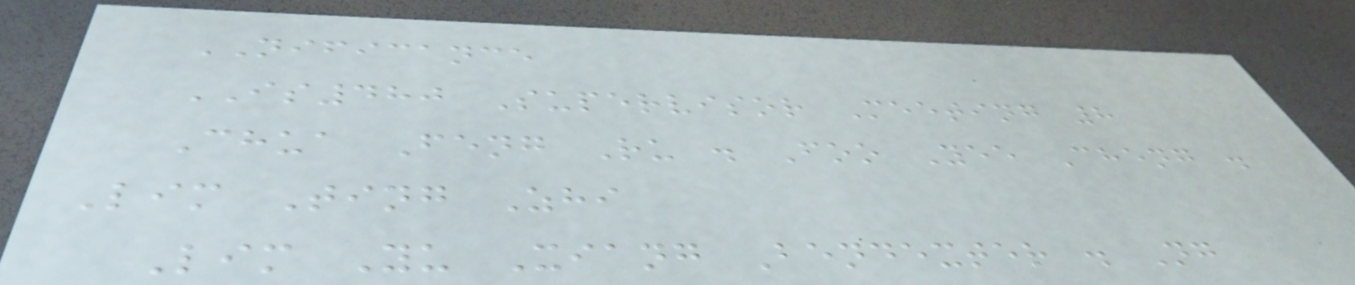NIFICANCE
IS480 Supervisor Meeting 8
Chua Feng Ru . Foo Yee Cheng .
Lim Ting Zhi
Lim Yu Xiang Bendexter . Ng
